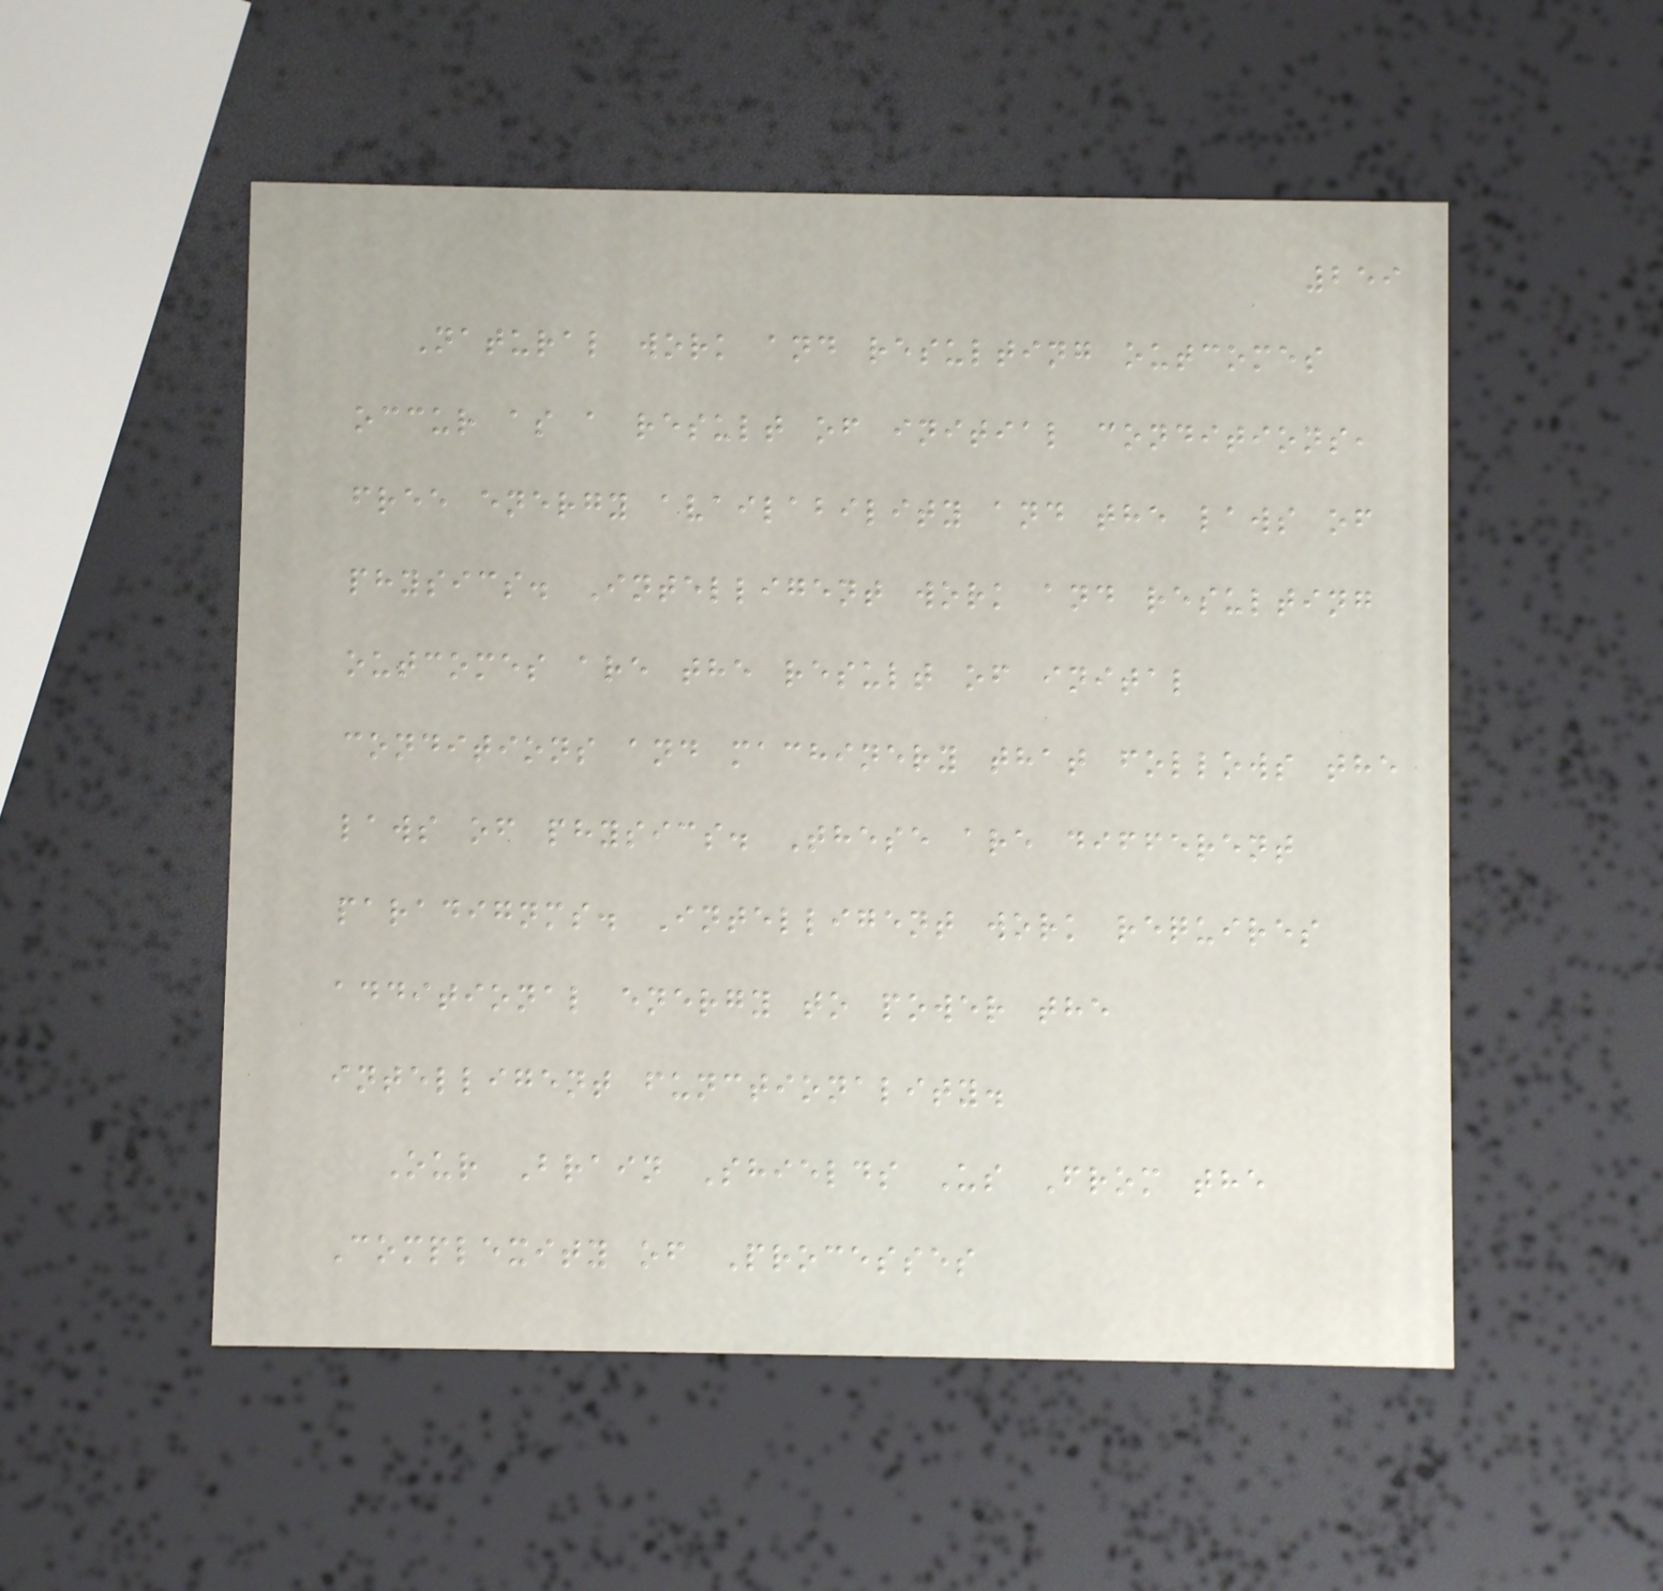259
Natural work and resulting outcomes
occur as a result of initial conditions,
free energy availability and the laws of
physics. Intelligent work and resulting
outcomes are the result of inital
conditions and machinery that follows the
laws of physics. These are different
paradignms. Intelligent work requires
additional energy to power the
intelligent functionality.
Our Brain Shields Us From the
Complexity of Processes
